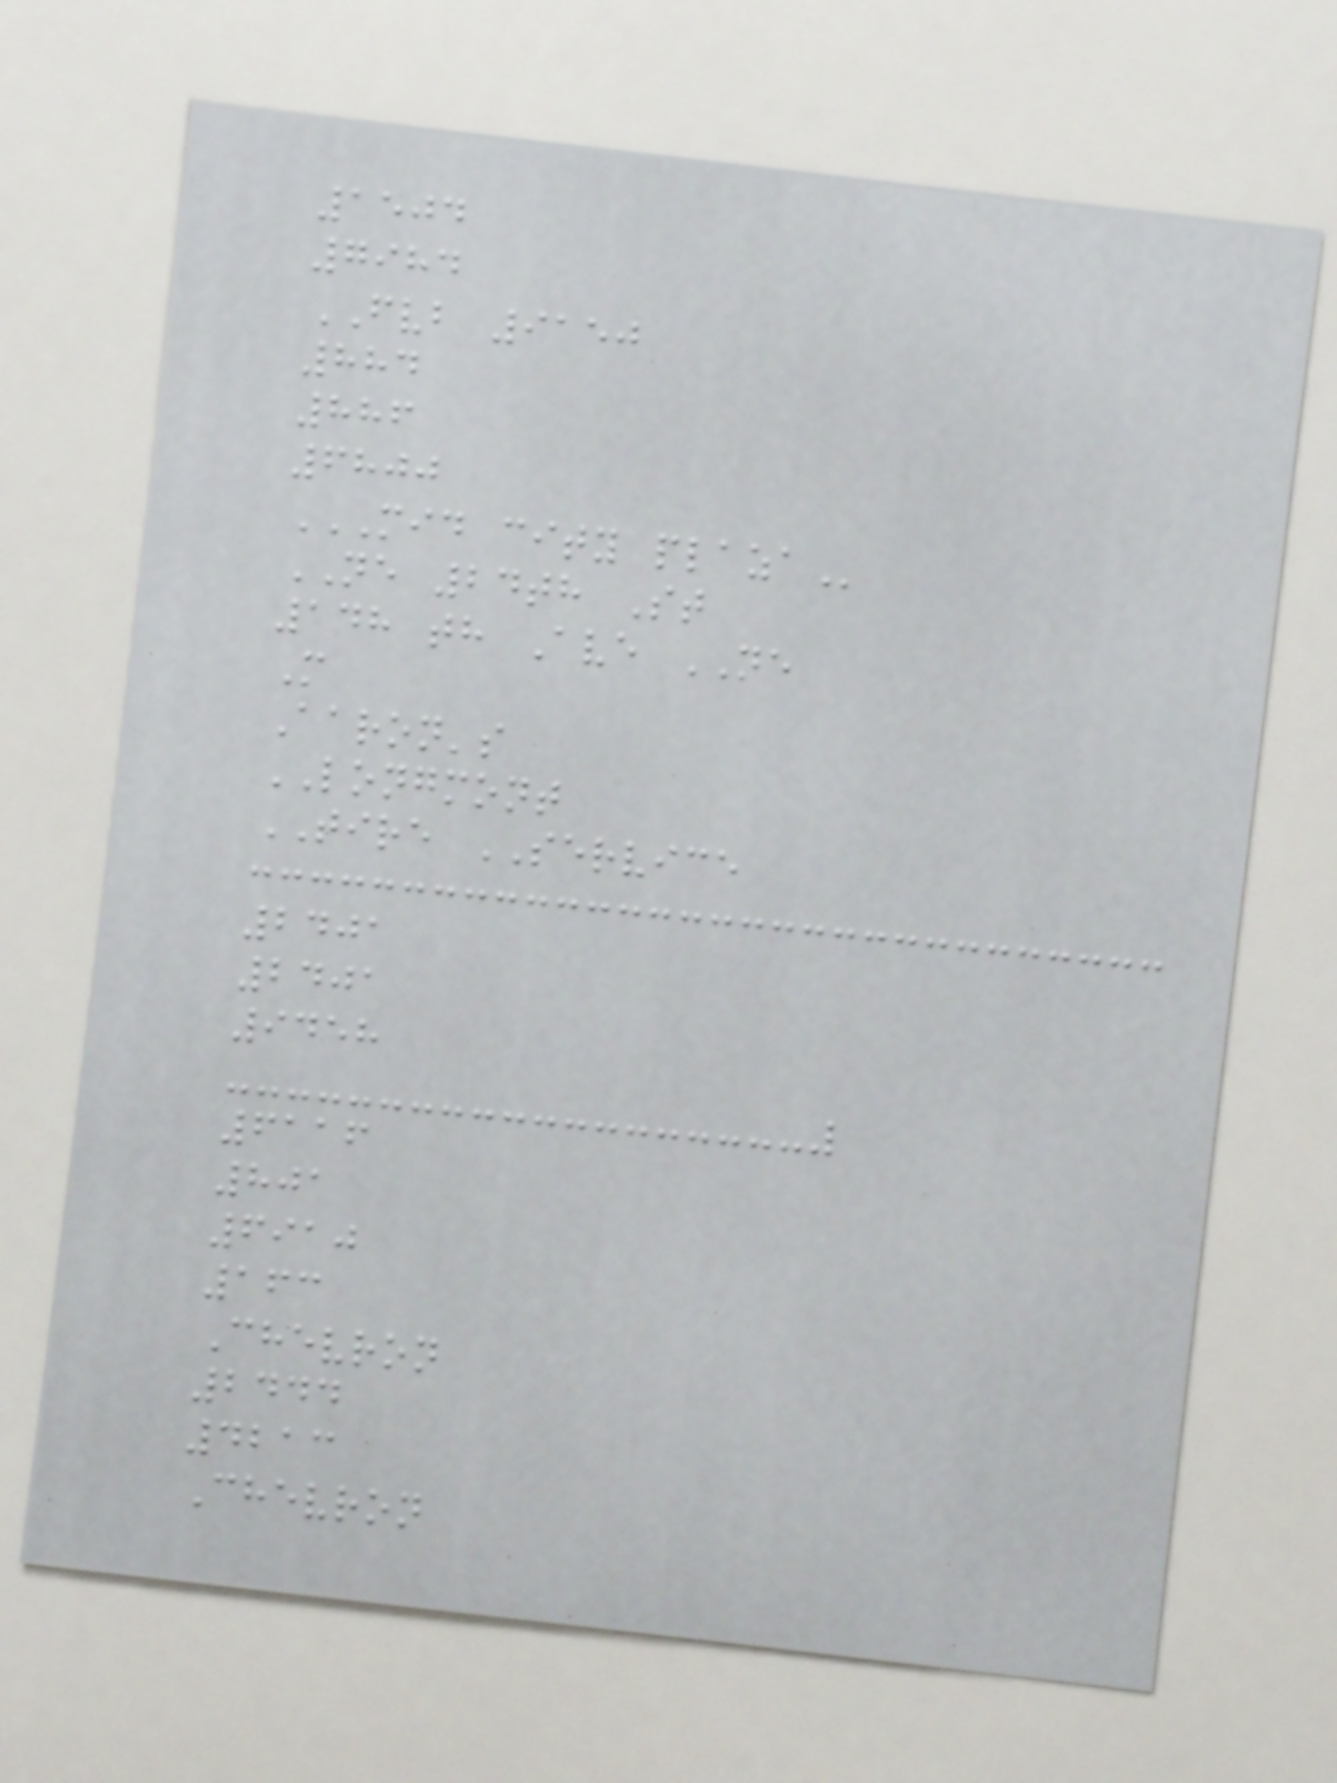1504
7984
FVB 9150
884
886
6800
MID CITY PLAZA
NE 24th St
148 th Ave NE
M
Aaron's
LONGMONT
TIRE SERVICE
2401
2401
9458
6116
801
6910
163
Chevron
2444
4213
Chevron
